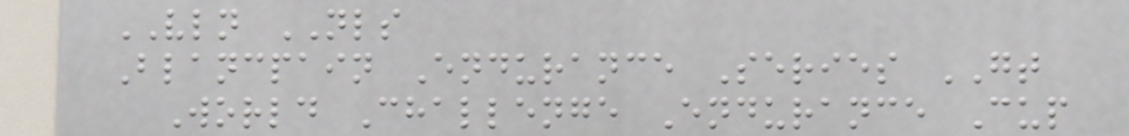VLN NLS
Blancpain Endurance Series GT
World Challenge Endurance Cup
